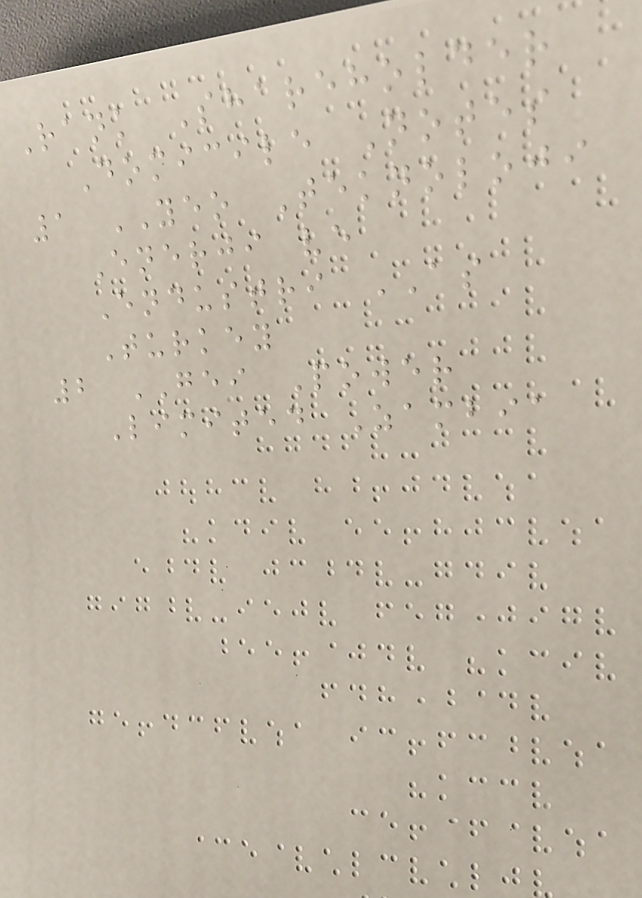Rank Shareholder
Domicile Notes
1 YEO Teknoloji
Enerji ve
Endustri AS
Turkey
2 GEI Power
Limited Zambia
